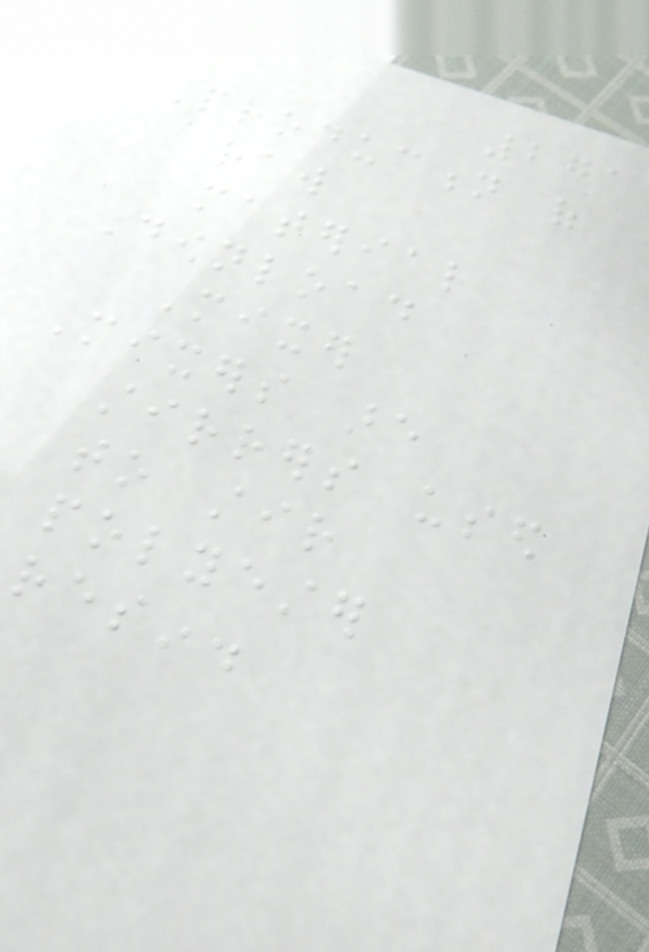271
Production of
raw
material
Download
Mixer
Mixers are
stirrers used
to stir
polyester
resin.
